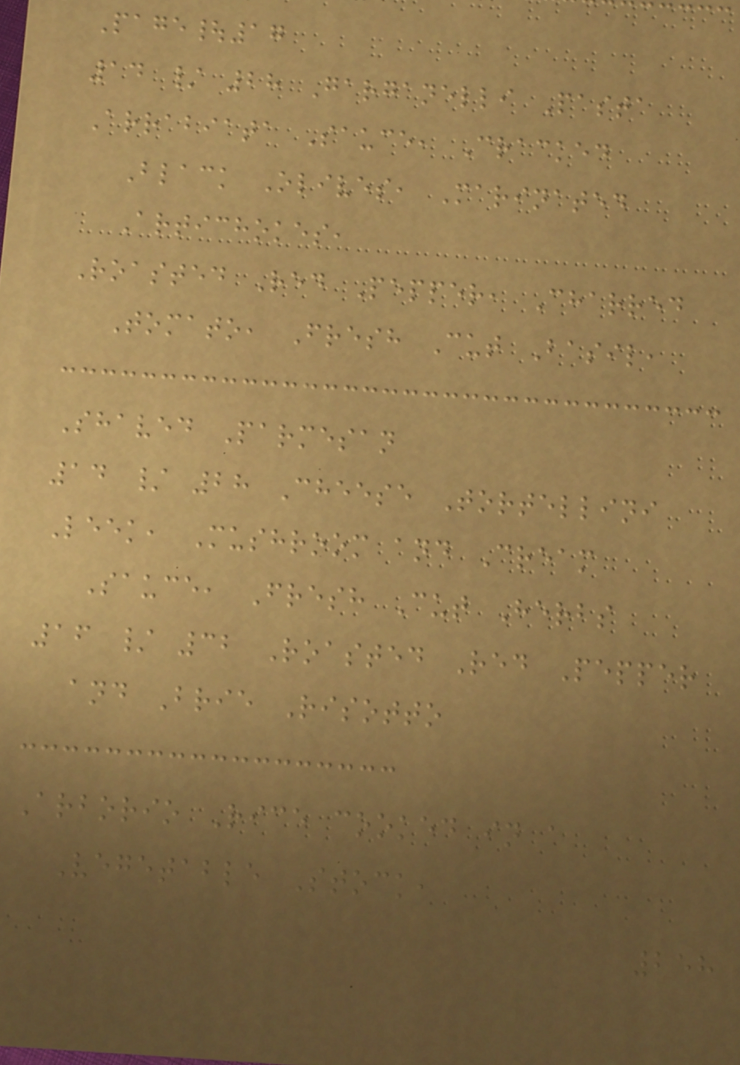Page|17
14 / 28 Garganelli Pasta
Arrabiata Sauce, Cracked
Black Olives, Marinated
Artichokes,
Roasted Red Pepper, Charred
Tomato, Fresh Cut Basil,
Shaved Parmesan
14 / 28 Cheese Tortellini
Leek, Mushroom and Cream
Sauce, Fresh Cut Herbs
16 / 32 Roasted Red Pepper
and Brie Risotto
Arborio Rice cooked in a
Vegetable Stock,
258
